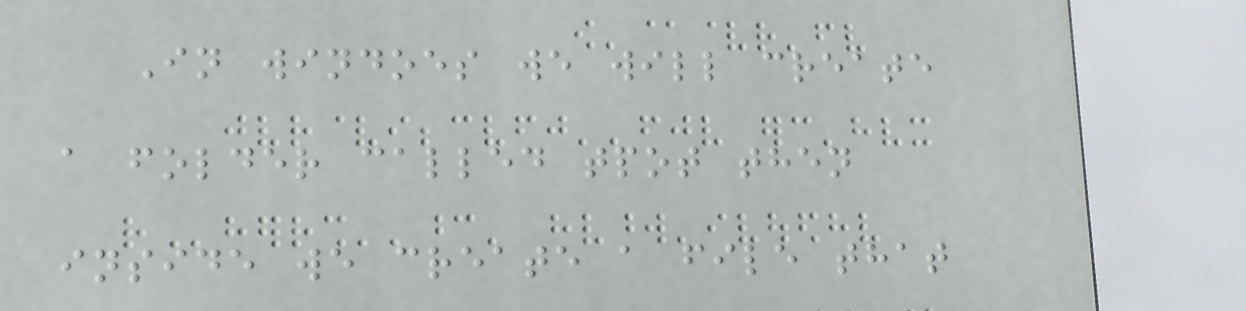In windoes we will create
a folder called tpot then
inside we create a file that
